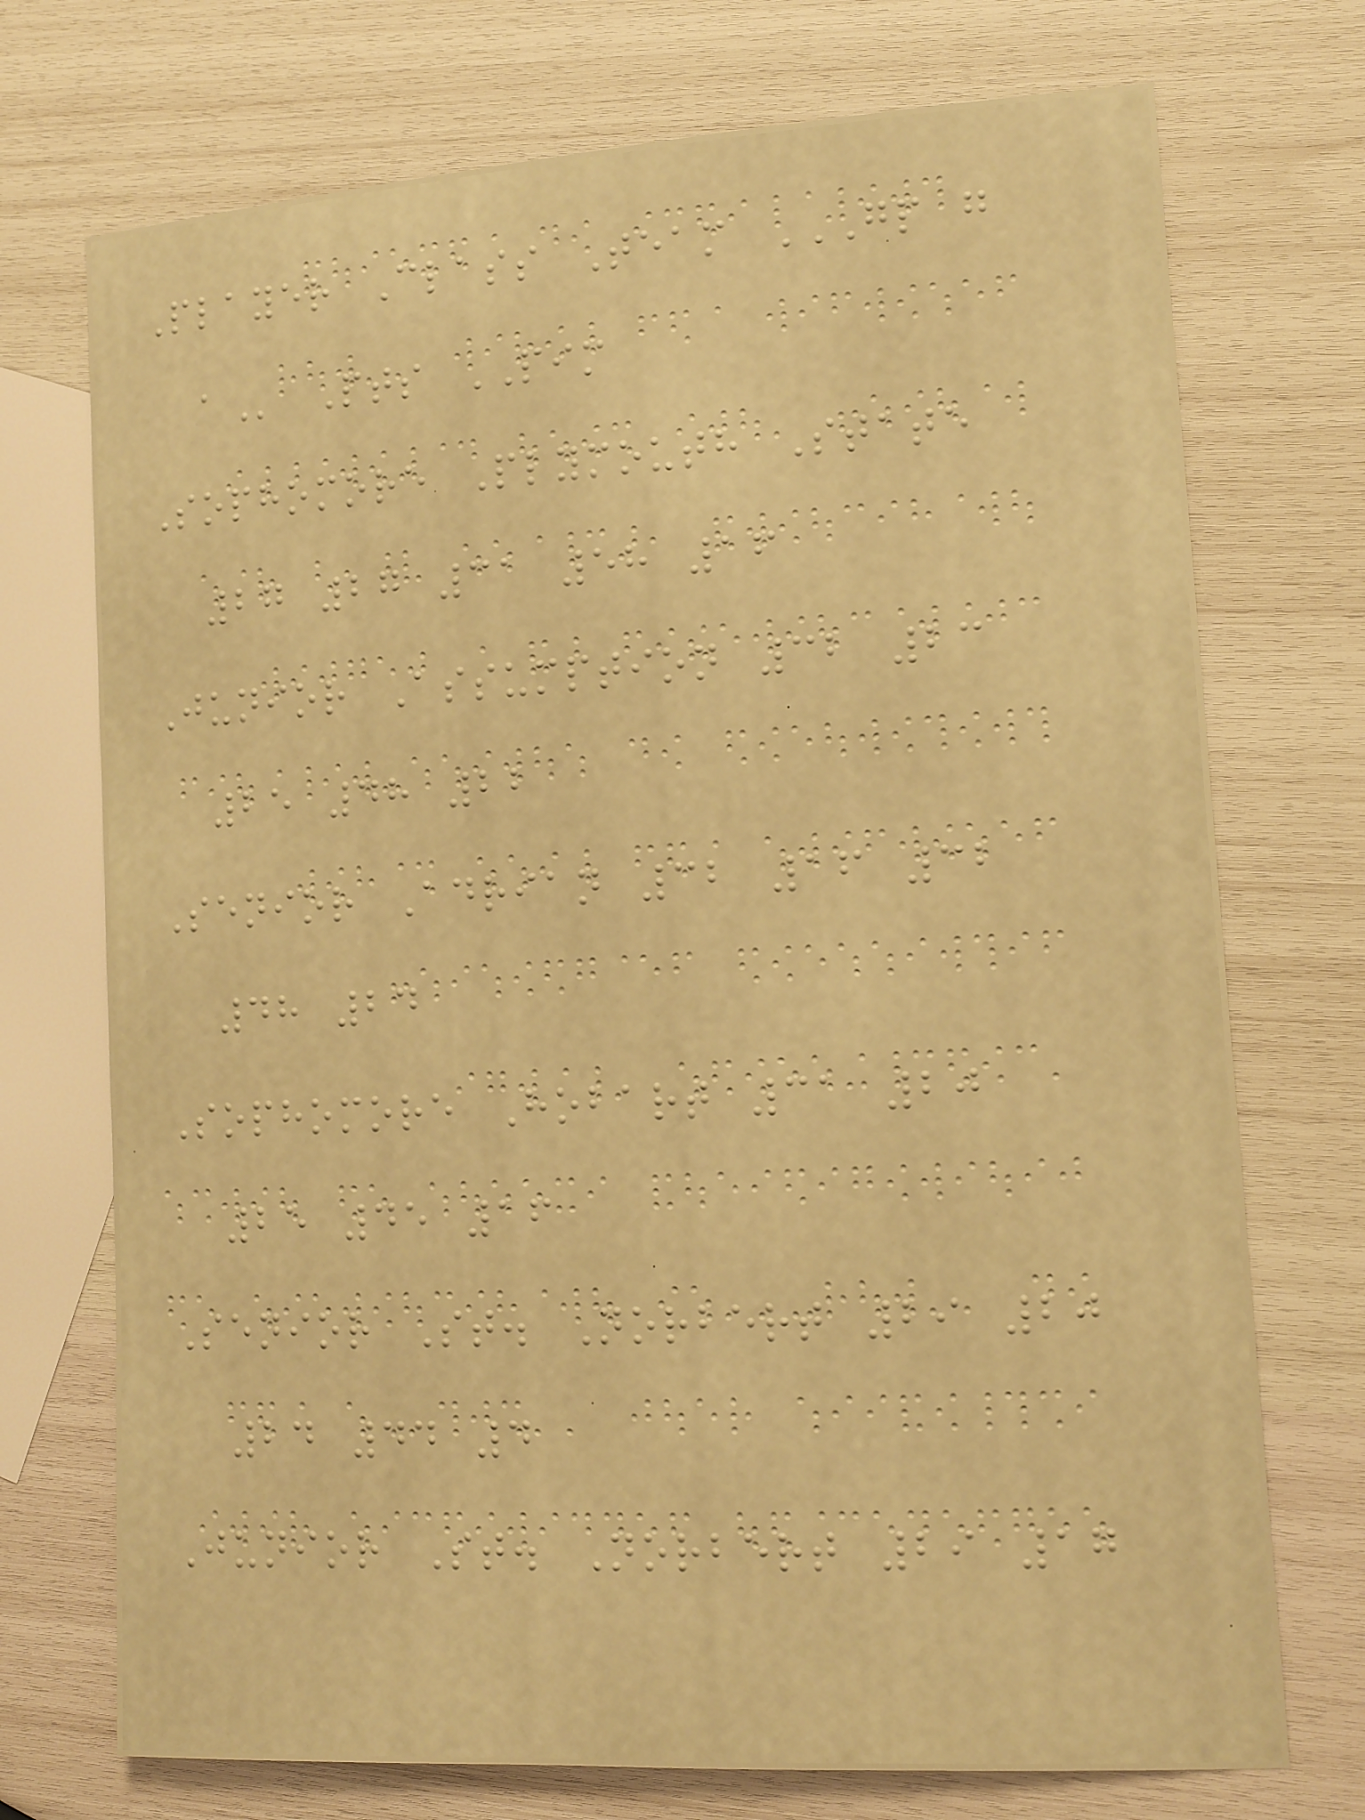Player Class Team GP G
A Pts PIM
Sophomore Plymouth State
27 27 31 58 16
Junior Assumption 32 23
25 48 22
Senior Adrian 32 16 32
48 24
Sophomore Hobart 31 20
25 45 16
Senior St. Norbert 29 20
24 44 4
Junior St. Norbert 29 17
